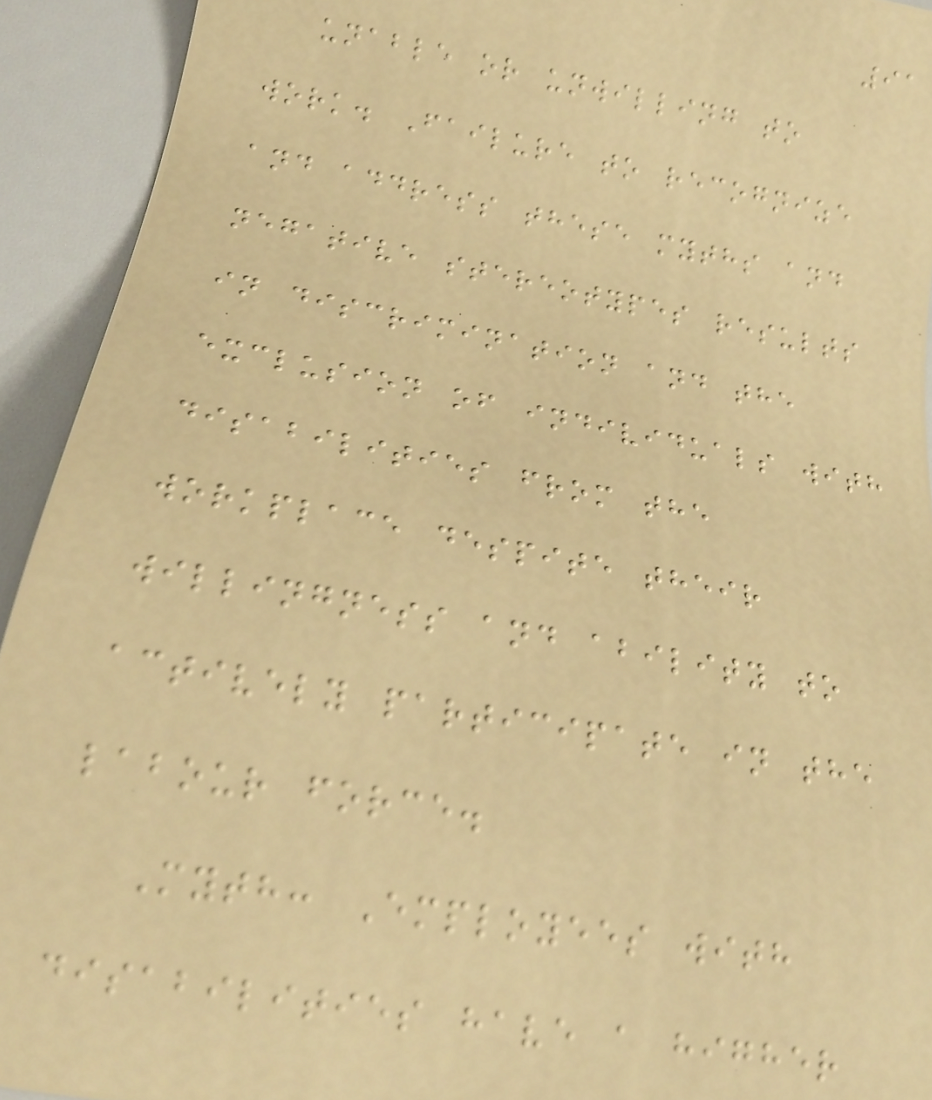91
unable or unwilling to
work. Failure to recognize
and address these myths and
negative stereotypes results
in discrimination and the
exclusion of individuals with
disabilities from the
workplace despite their
willingness and ability to
actively participate in the
labour force.
Myth: Employees with
disabilities have a higher
